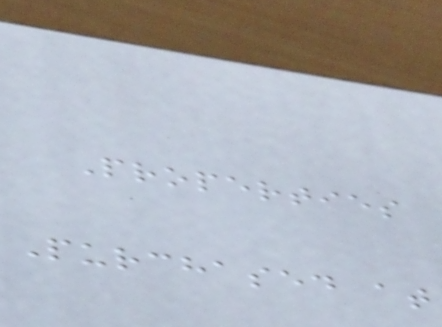Properties
Purchased at
